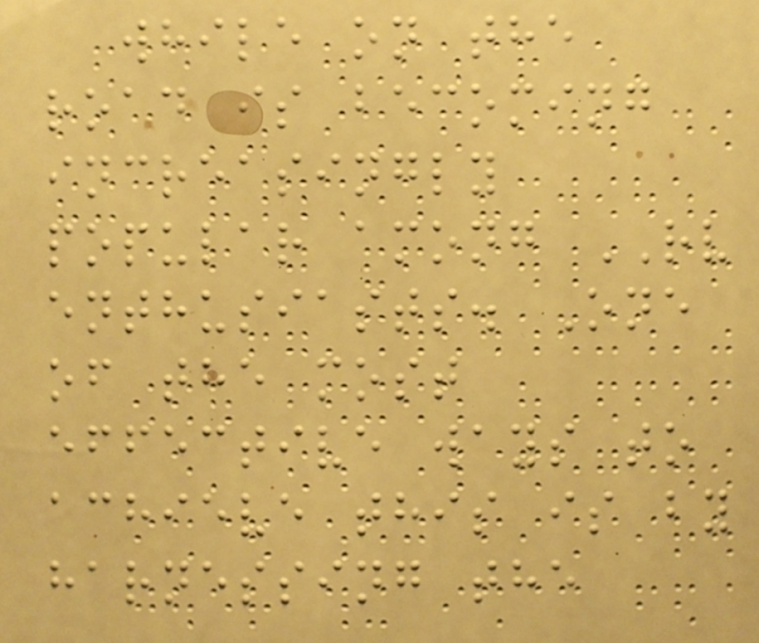while on the
road is becoming
increasingly
popular among RV
enthusiasts. One
of the most
effective ways to
achieve this is by
harnessing the
